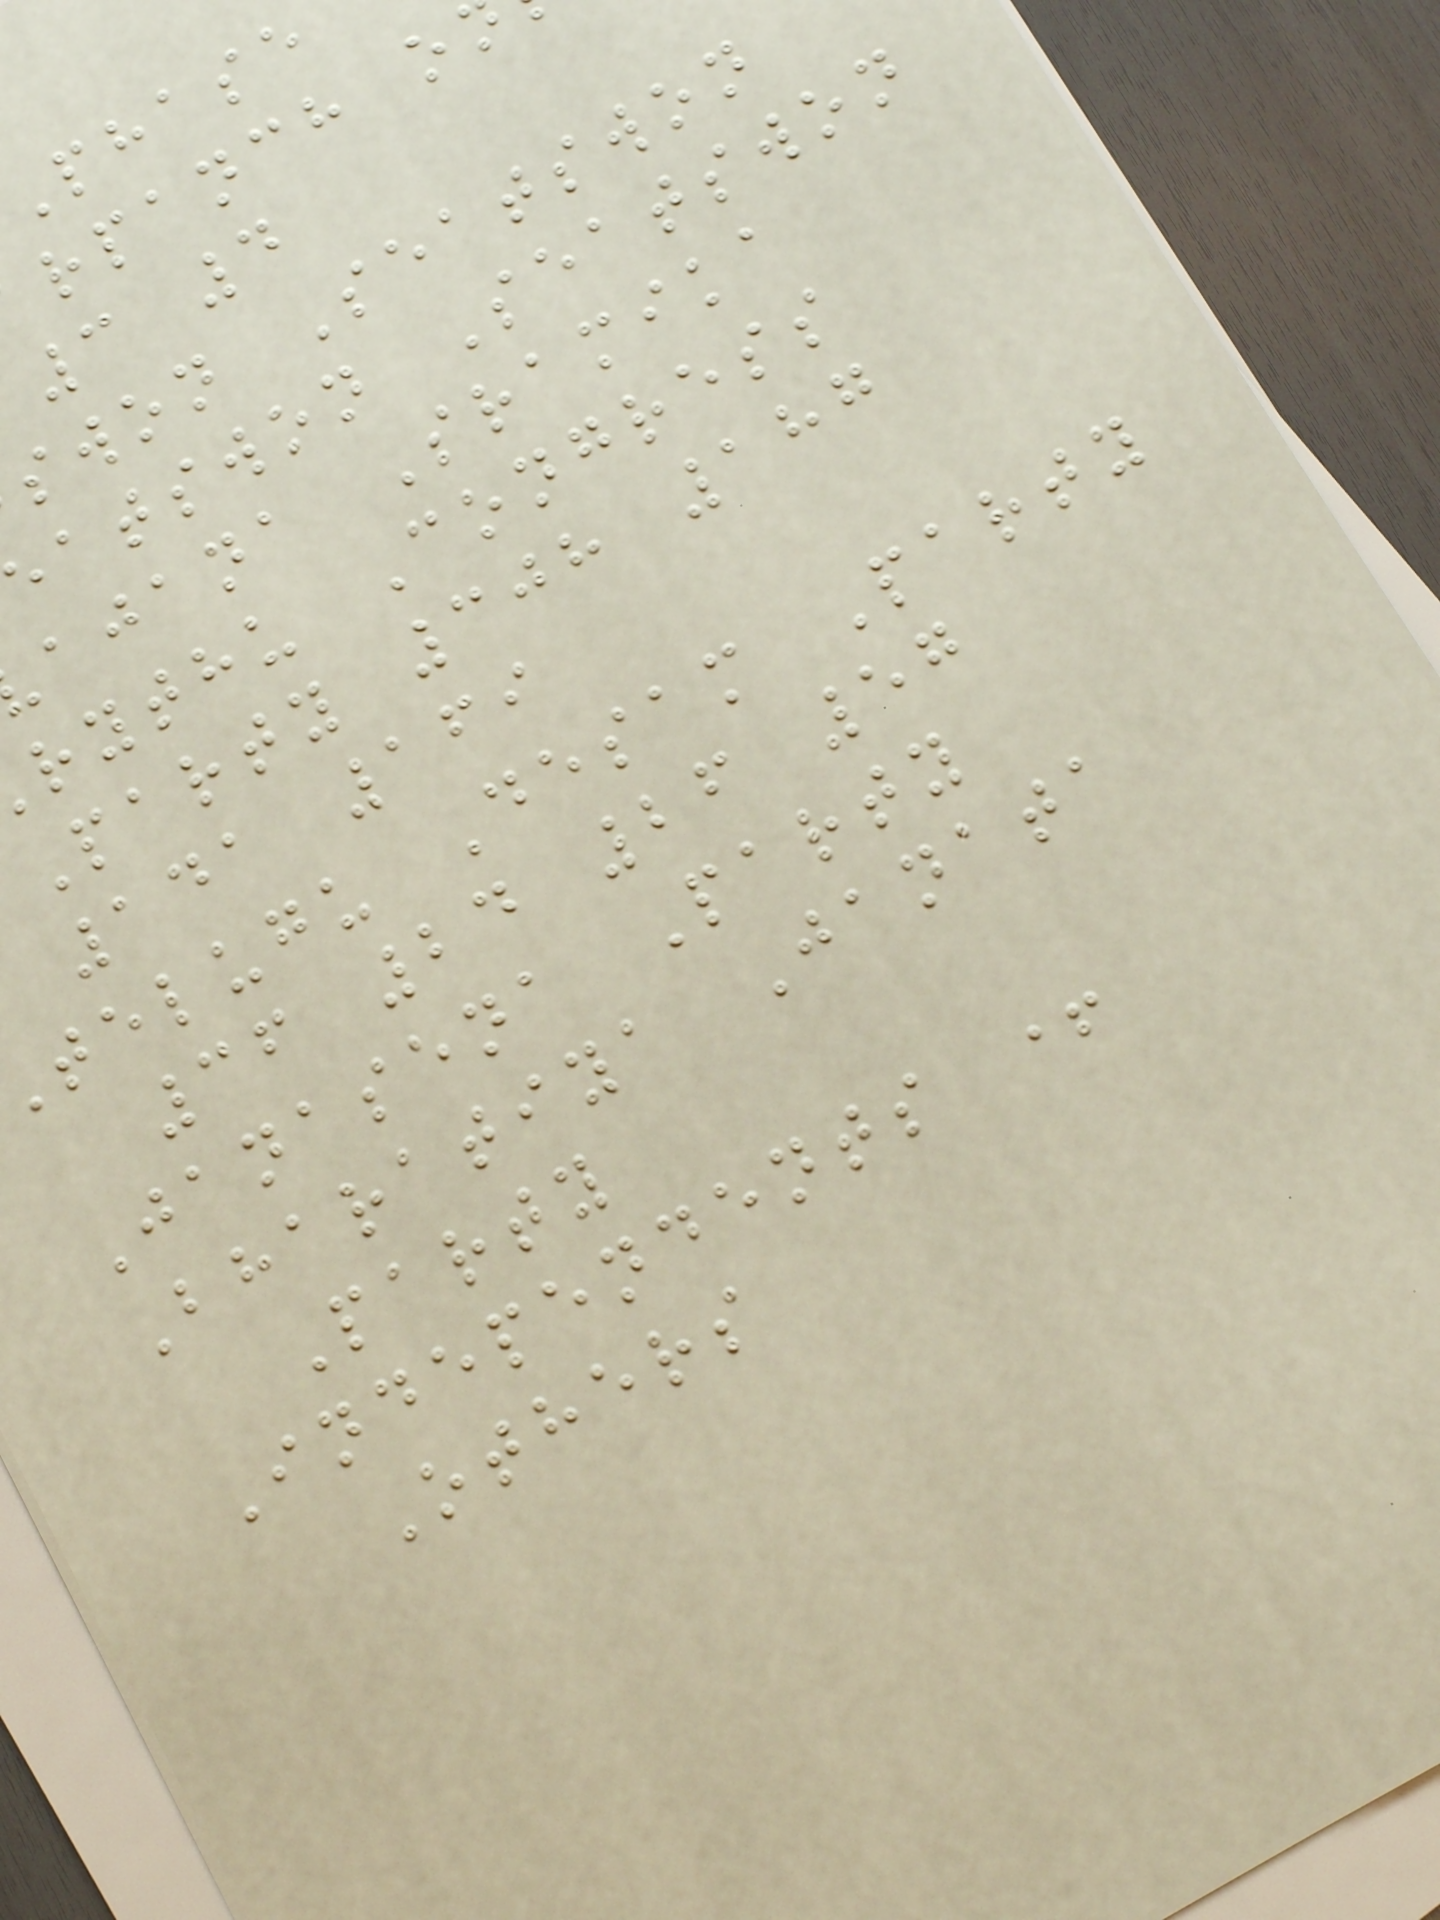phase
rpanch o
3 4
swon Seatswon
eatswon Seatswon
ajana Sramika
rythu Congress
Party 308 187
141 169
telugu Desam Party
36 24 26 57
Janasena Party
Bharatiya Janata
Party
Independents +
Others
